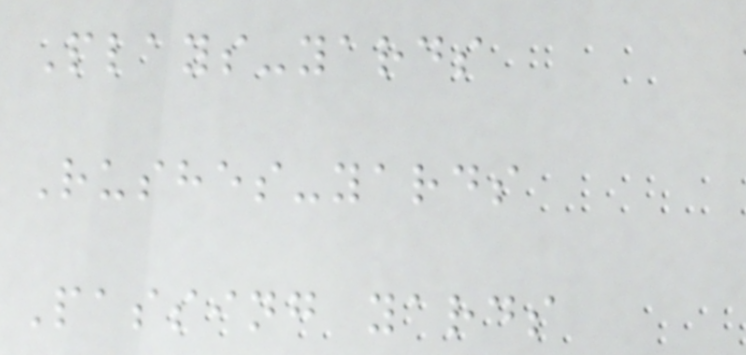Plays-yards
Rushes-yards
Passing yards
